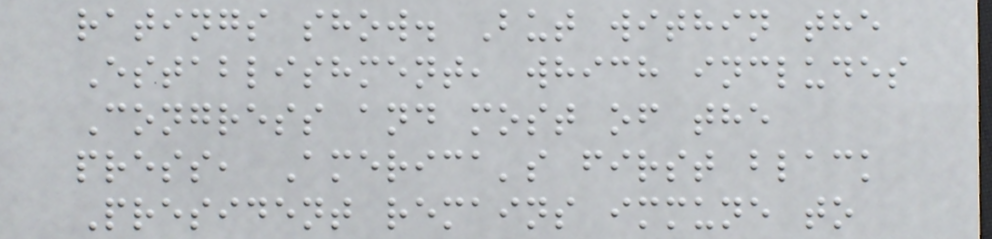ratings show. But within the
Establishment, which includes
Congress and most of the
press, America's first black
President remains immune to
